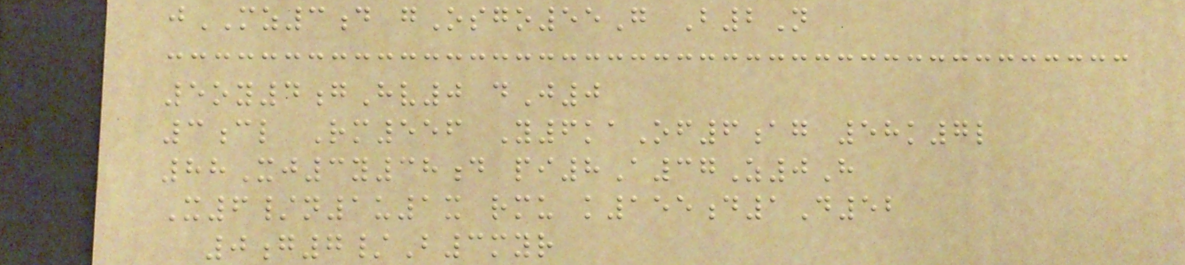jMZ3d gOsgo55G B2N
5oy4gHv0 dJ0
3cl Rm556 Y6kaOf6ag 58k7l
88Xj3y38d pi8A37Z0H
X6/n1u1x rmu k155d1D52
0g7/B3myr
